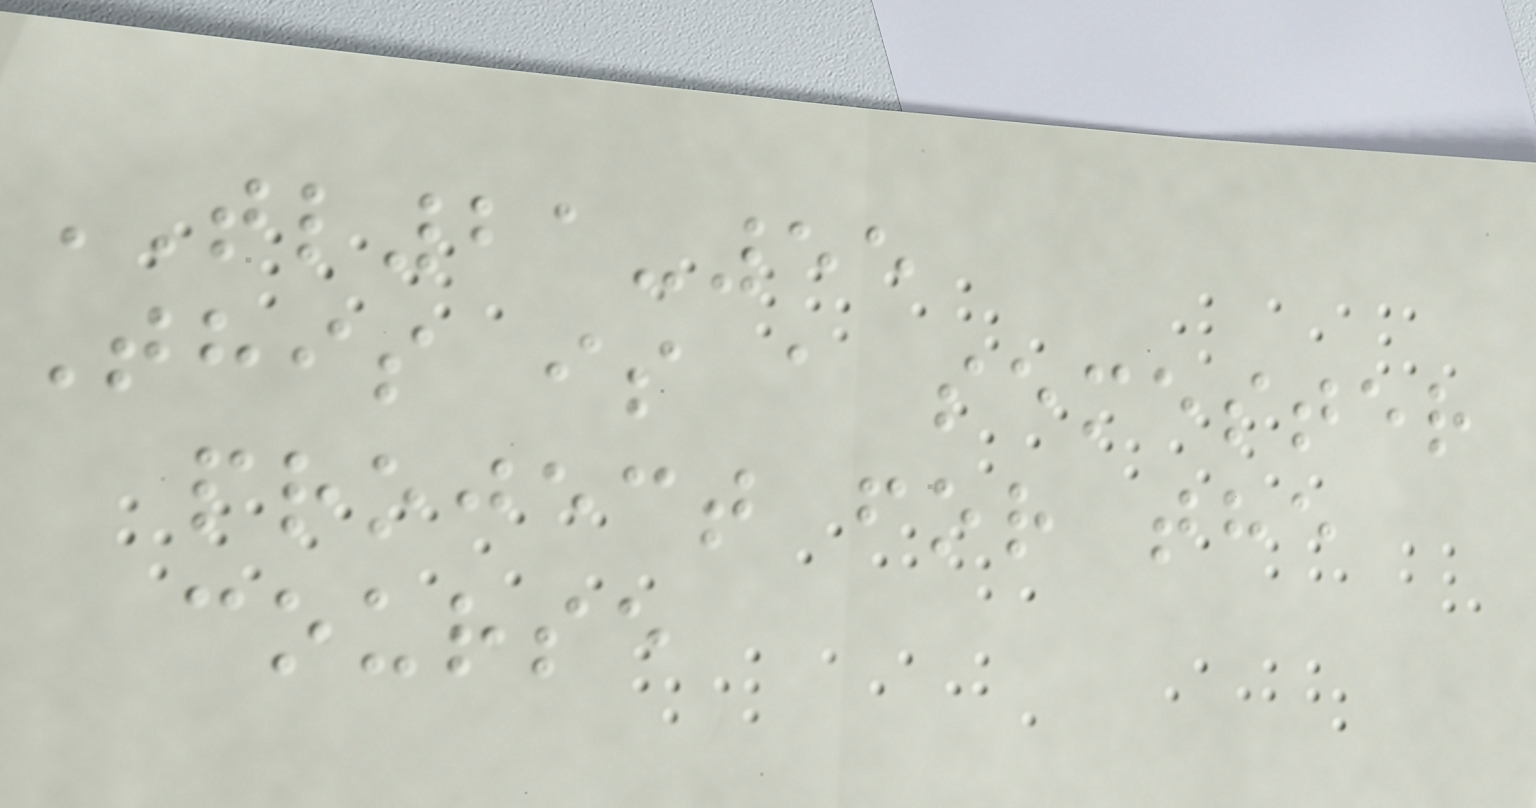TL21-55
This is a semester
project for the
course
